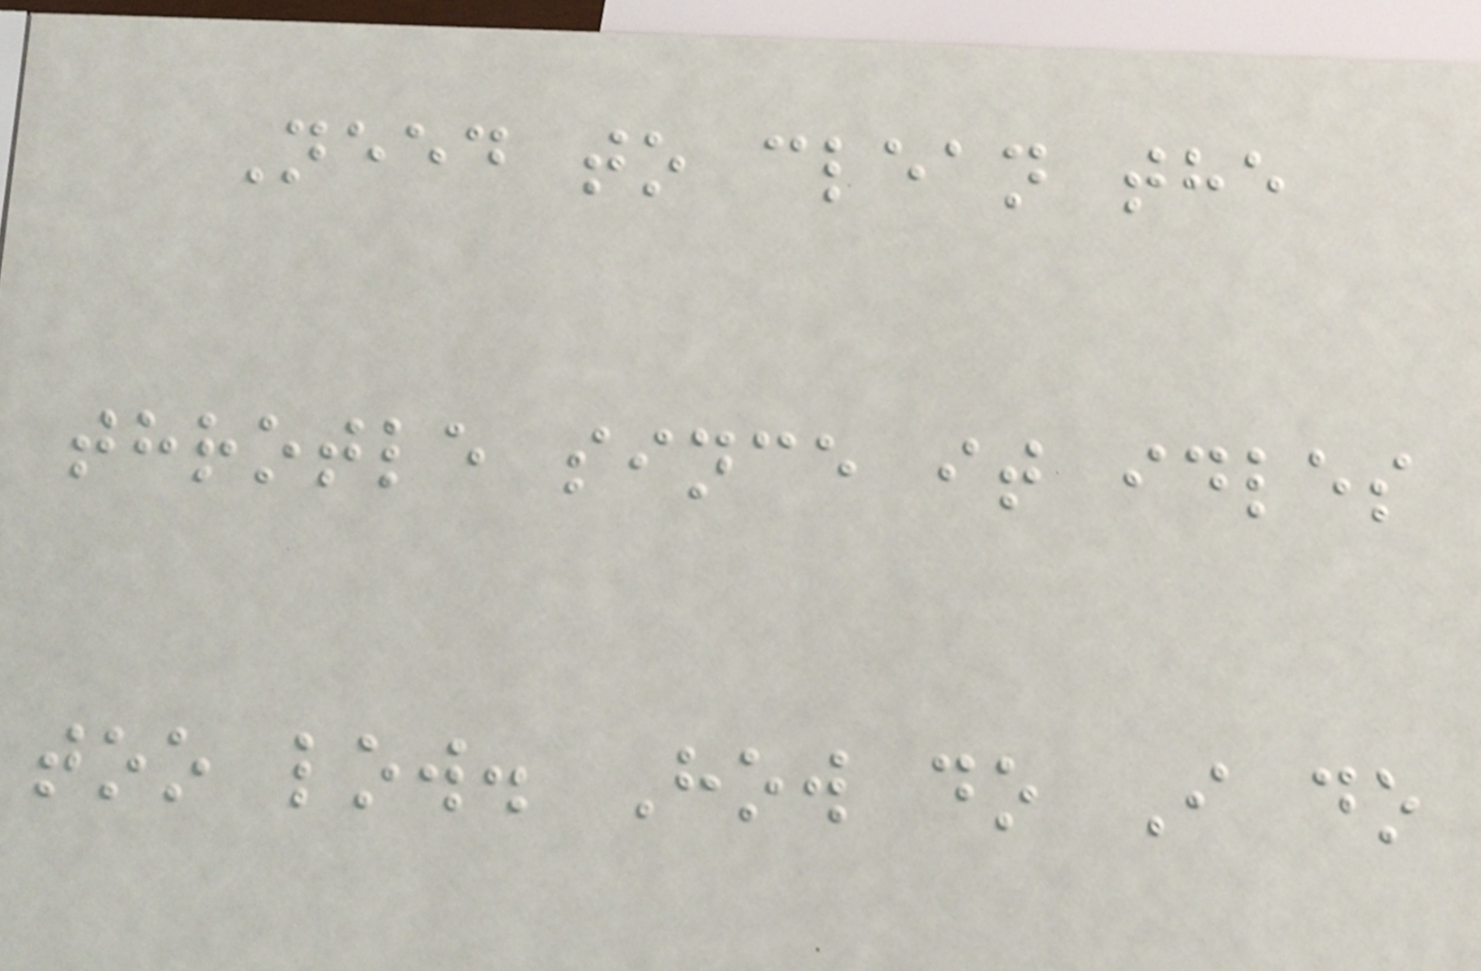Need to clean the
throtle since it idles
too low. How do I do
